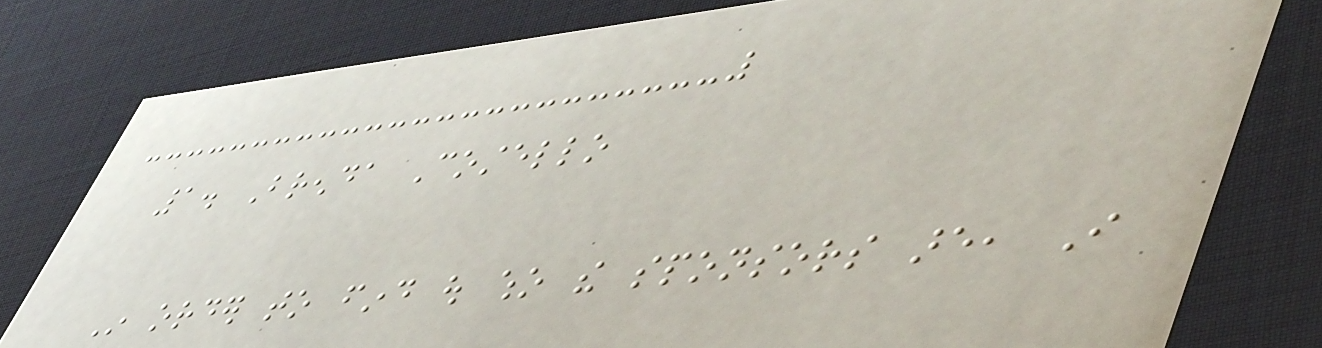1. Brenda Costello
In order to find out who the sponsors are, I
